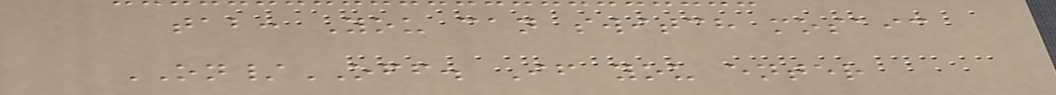tab: You can switch mosaic
ON/OFF. If you enter
